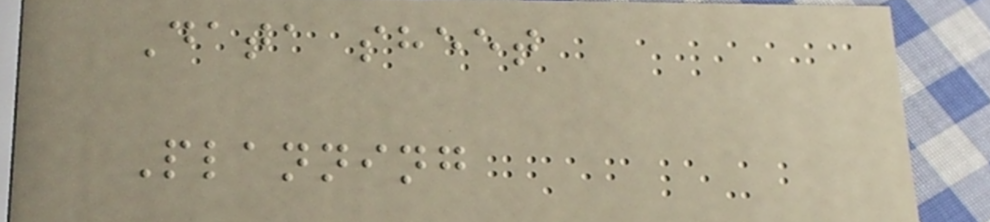Data sheet
Planning
